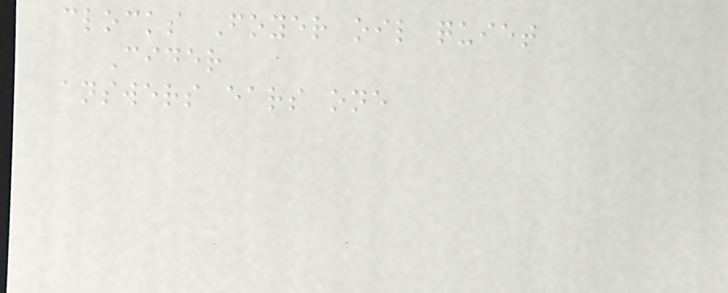clocks Foyer oil quiet
Cider
answers ears one
